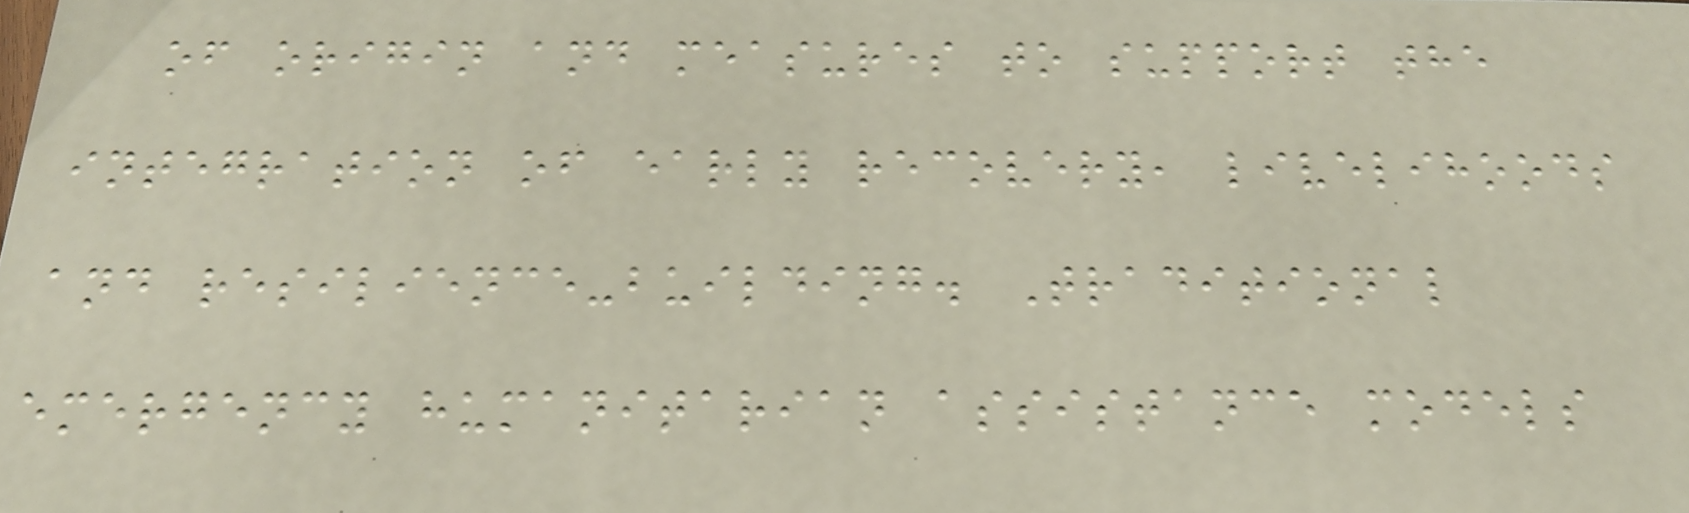of origin and measures to support the
integration of early recovery, livelihoods
and resilience-building. Traditional
emergency humanitarian assistance models
